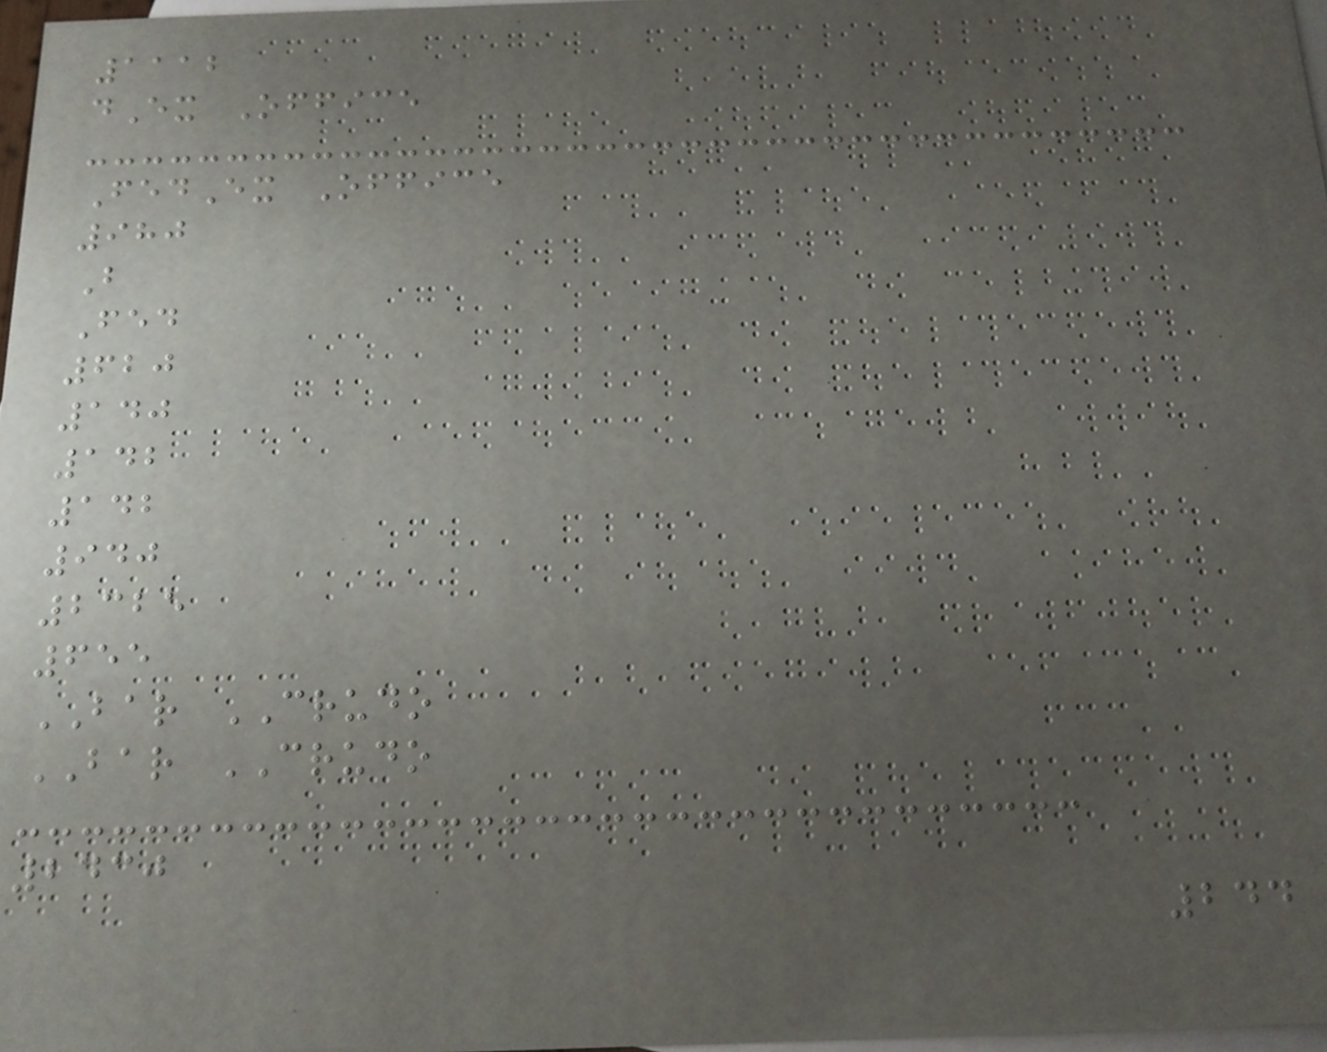1112
dEx Office
FedEx Office
980
B
Fed
620
140
142
142
940
2325
655
BAR CRUDO
BAR CRUDO
2430
244
